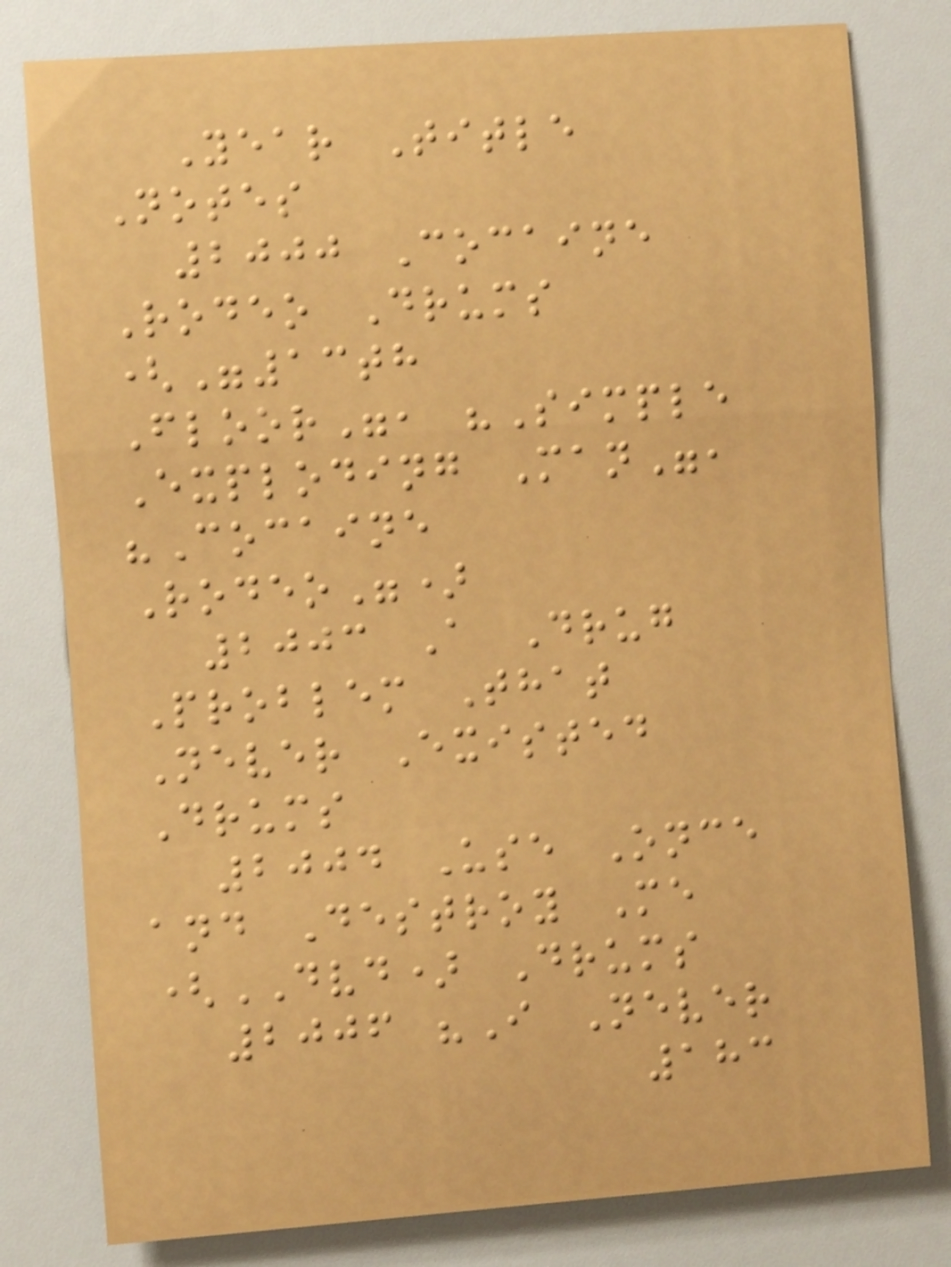Year Title
Notes
2000 Cocaine
Rodeo Drums
("13th
Floor", "Simple
Exploding Man",
"Cocaine
Rodeo")
2003 A Drug
Problem That
Never Existed
Drums
2004 Use Once
and Destroy Me
(DVD) Drums
2006 "I Never
183
